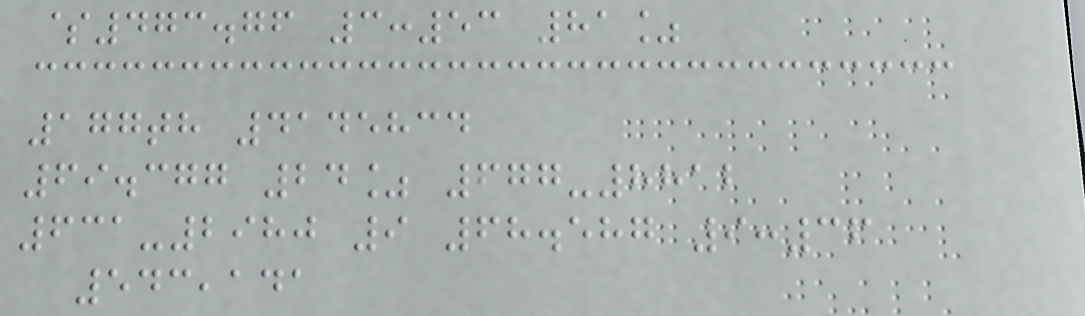$473.76 3:53 81%
177th 4145834
69.377 24% 677-8812
631-2980 9 68.587 9:36
543,141
